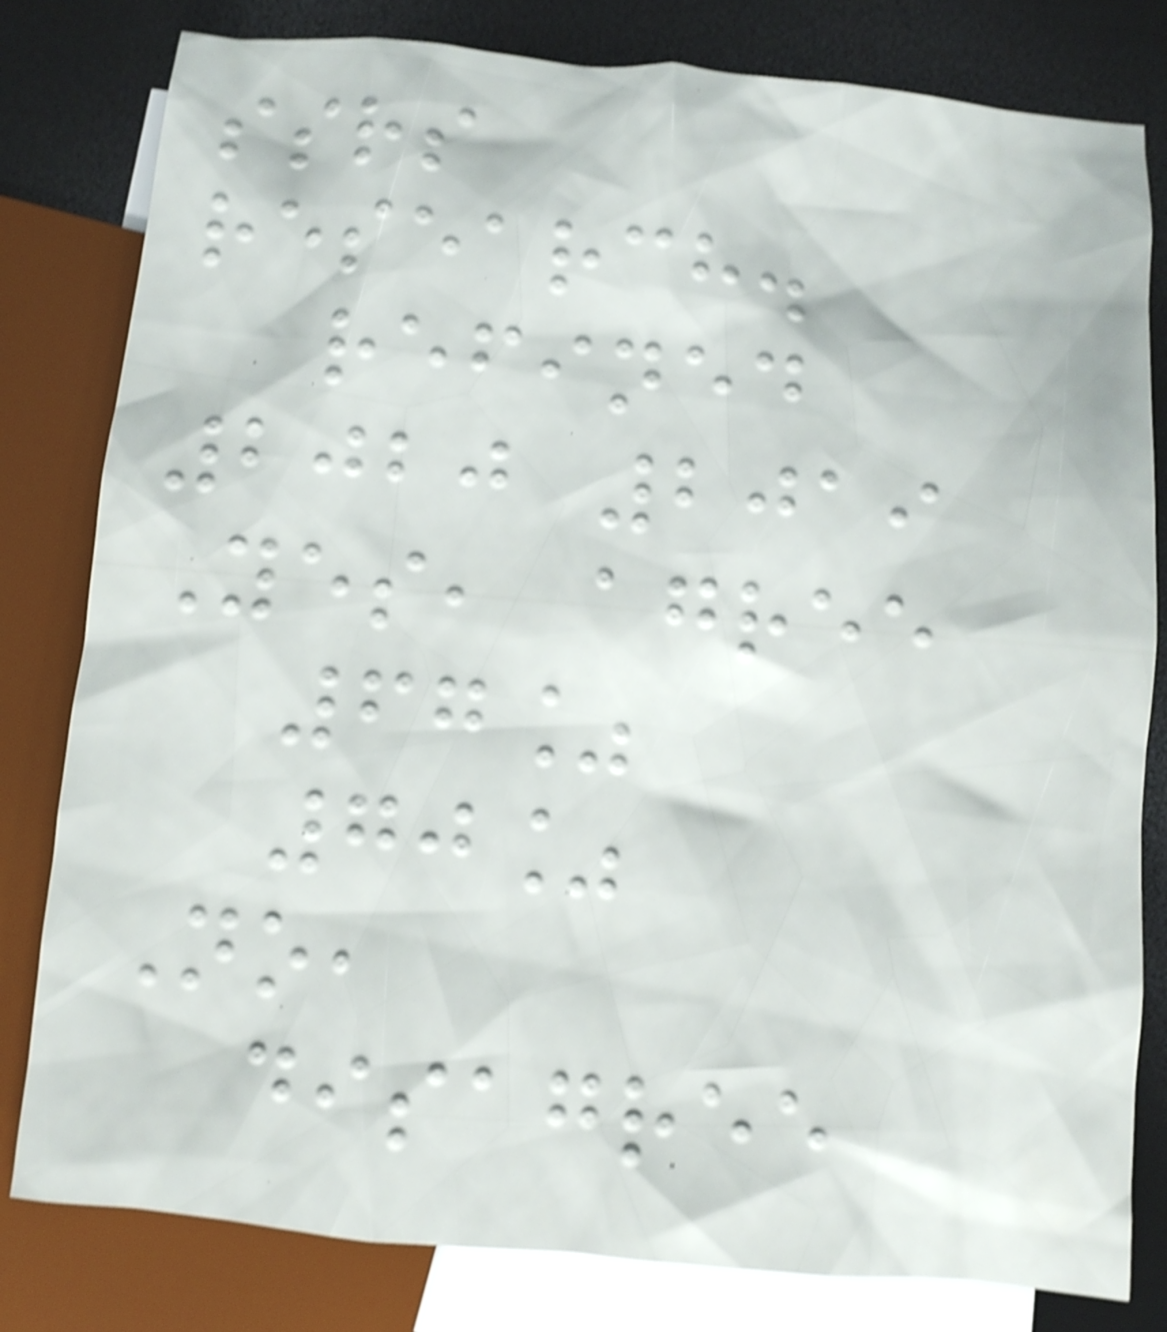ssrs
research.
refined
2020 2019
Yes, agree
67%
70%
No,
disagree
